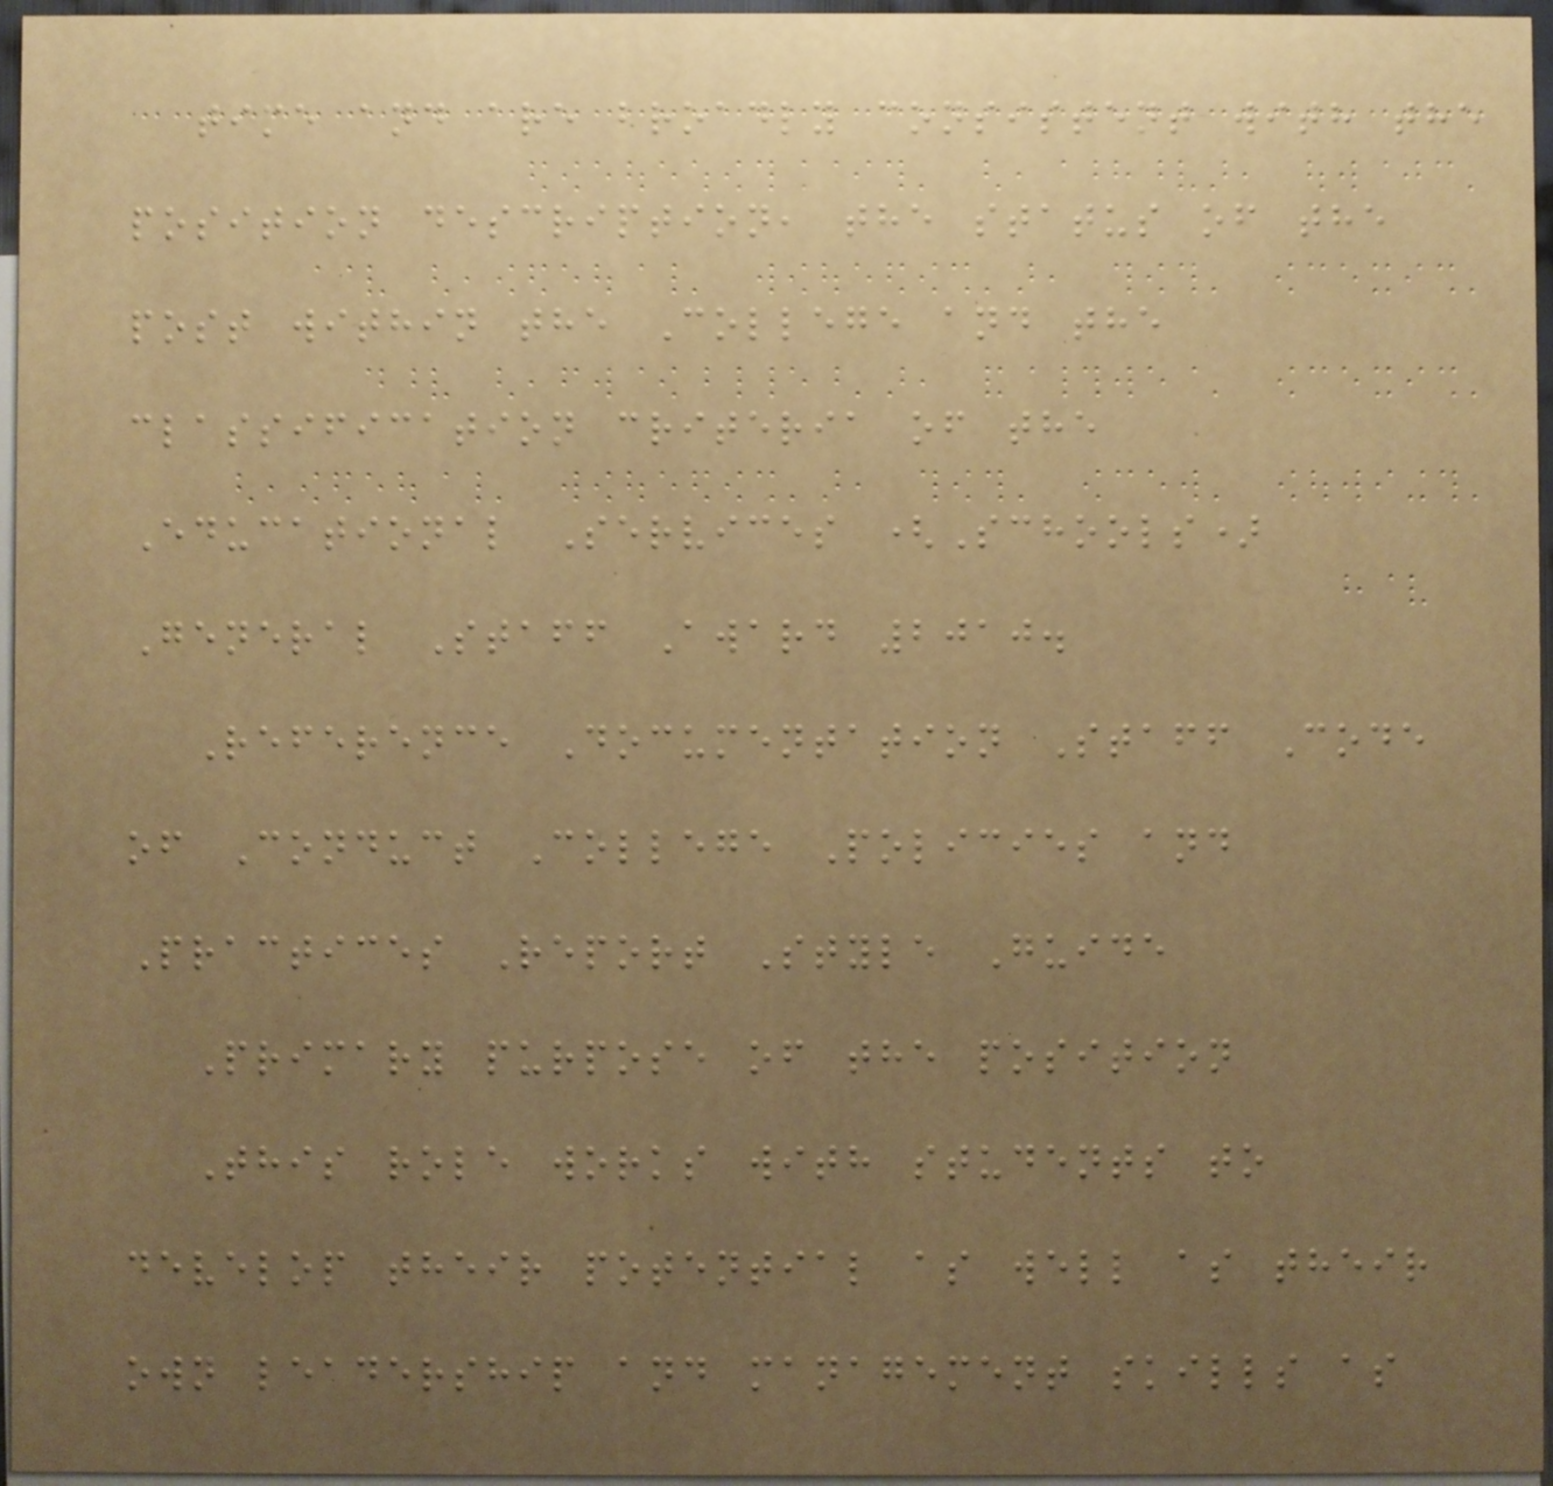time and are broadly consistent with the
position description, the status of the
post within the College and the
classification criteria of the
Educational Services (Schools)
General Staff Award 2010.
Reference Documentation Staff Code
of Conduct College Policies and
Practices Report Style Guide
Primary purpose of the position
This role works with students to
develop their potential as well as their
own leadership and management skills as
